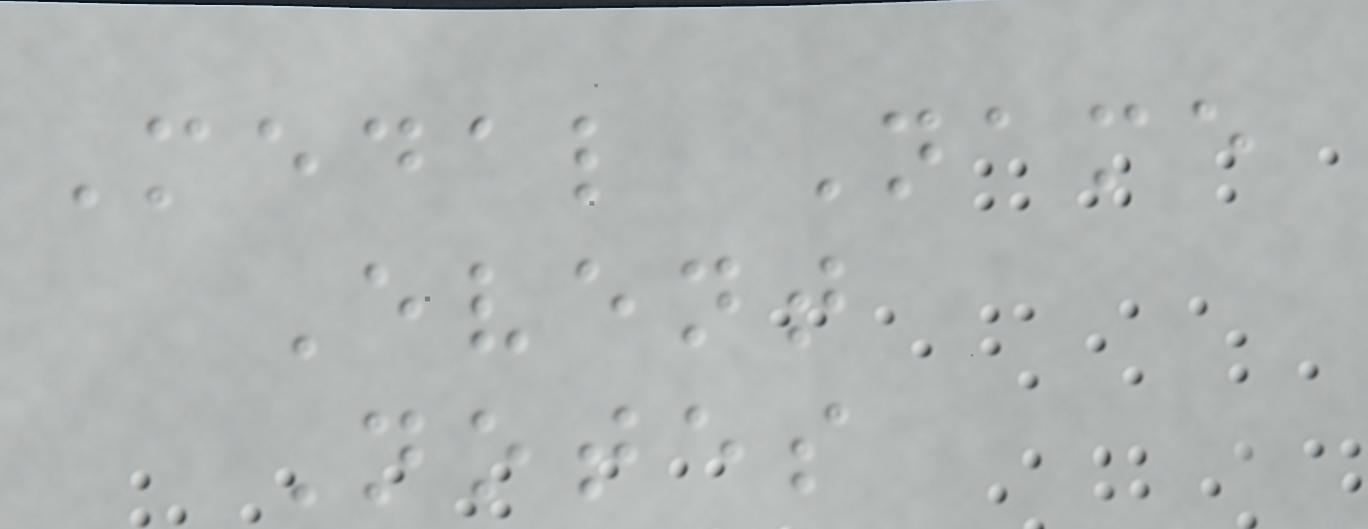Medal Name
Event
Notes
